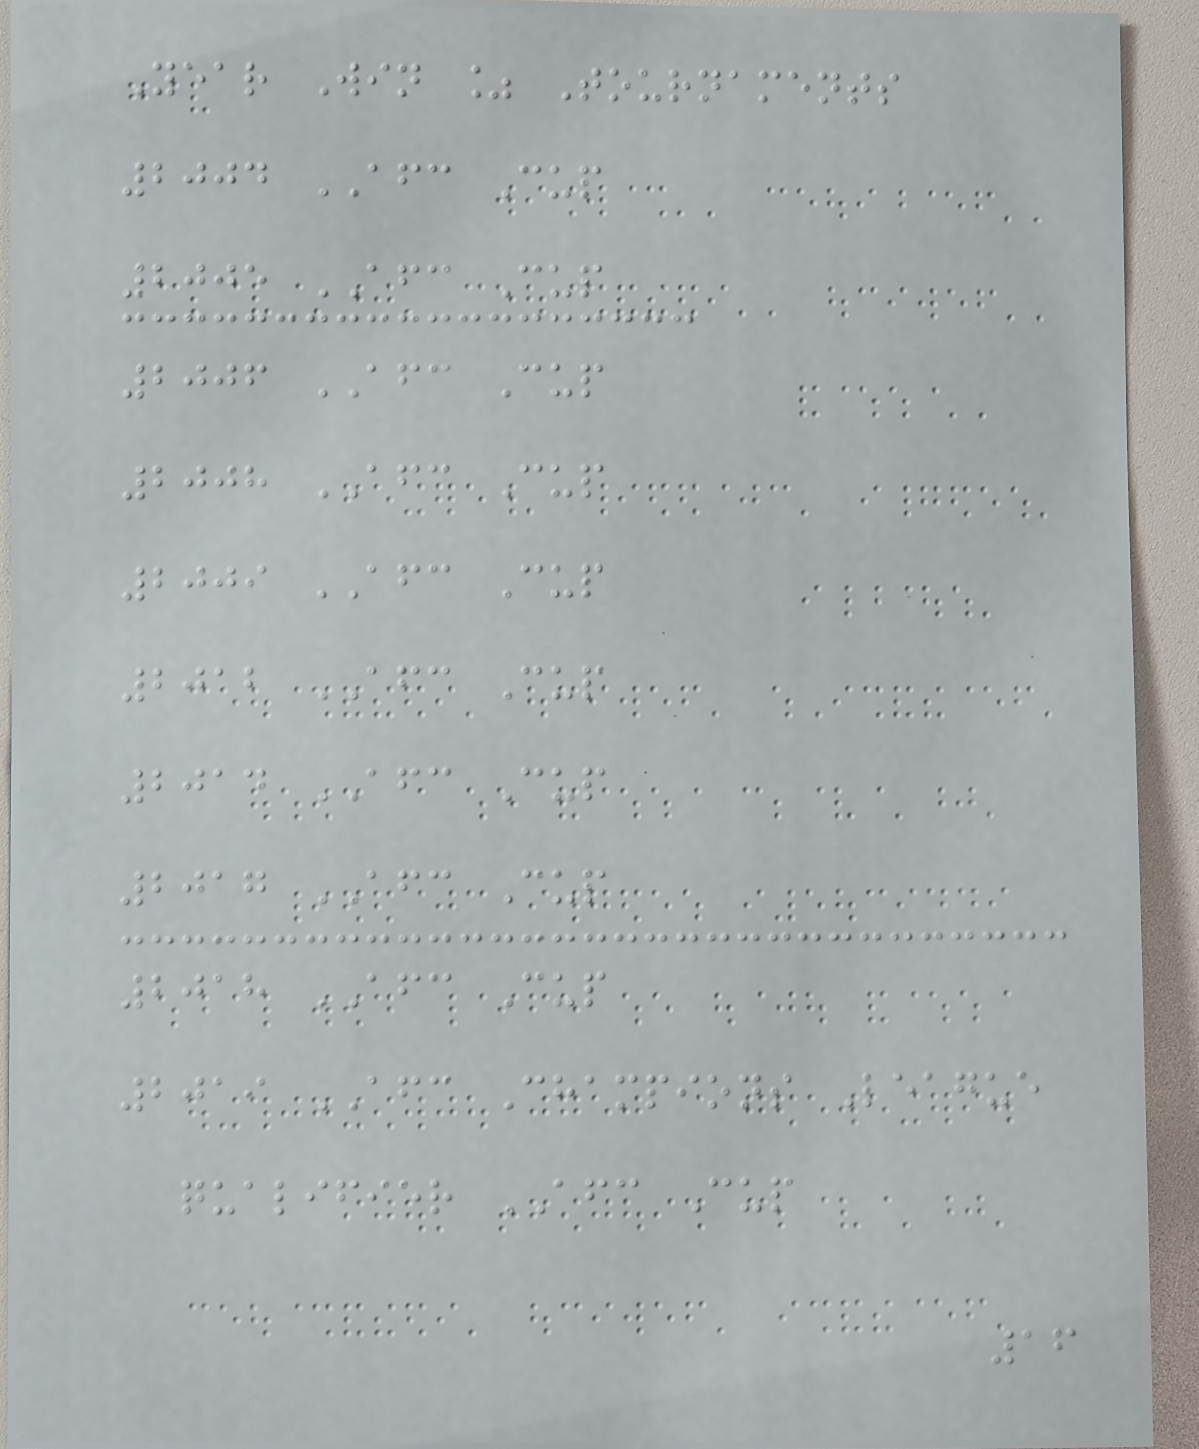Year Win % Tournaments
2004 AFC Cup
2005 AFC Cup
2006 AFC Cup
2008 AFC Cup
2009 AFC Cup
2012 AFC Cup
2014 AFC Cup
2017 AFC Cup
2018 AFC Cup
2019 AFC Champions League
qualifier AFC Cup
16
